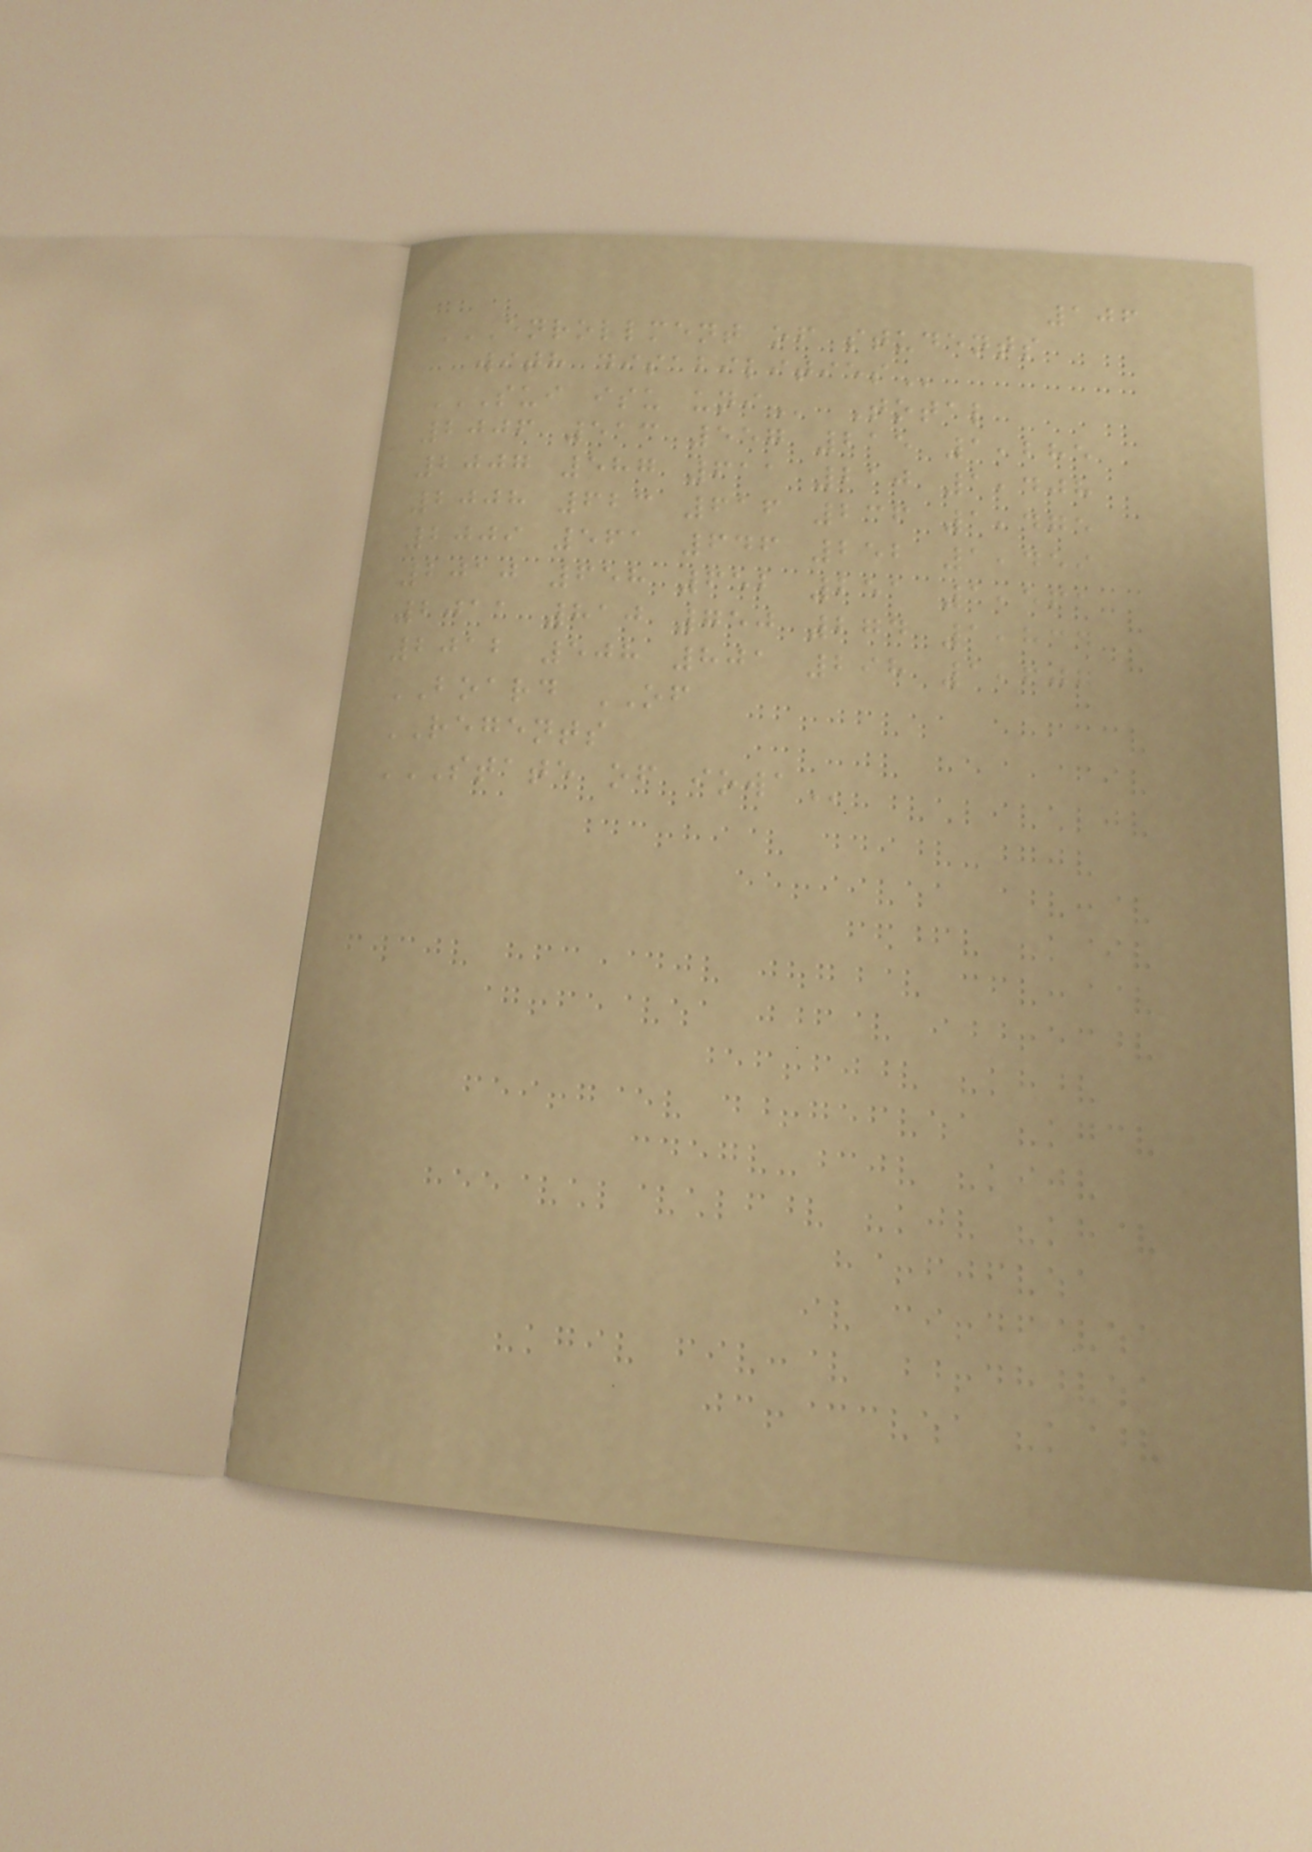106
ENROLLMENT OF STUDENTS
WITH DISABILITIES
SUI ISU UNI Total
2006 513 557 215 1,285
2007 587 611 210 1,408
2008 623 616 236 1,475
2009 561 646 252 1,459
2010 658 652 251 1,561
2011 810 750 274 1,834
2012 508 801 298 1,607
BOARD OF
REGENTS
STATE OF IOWA
